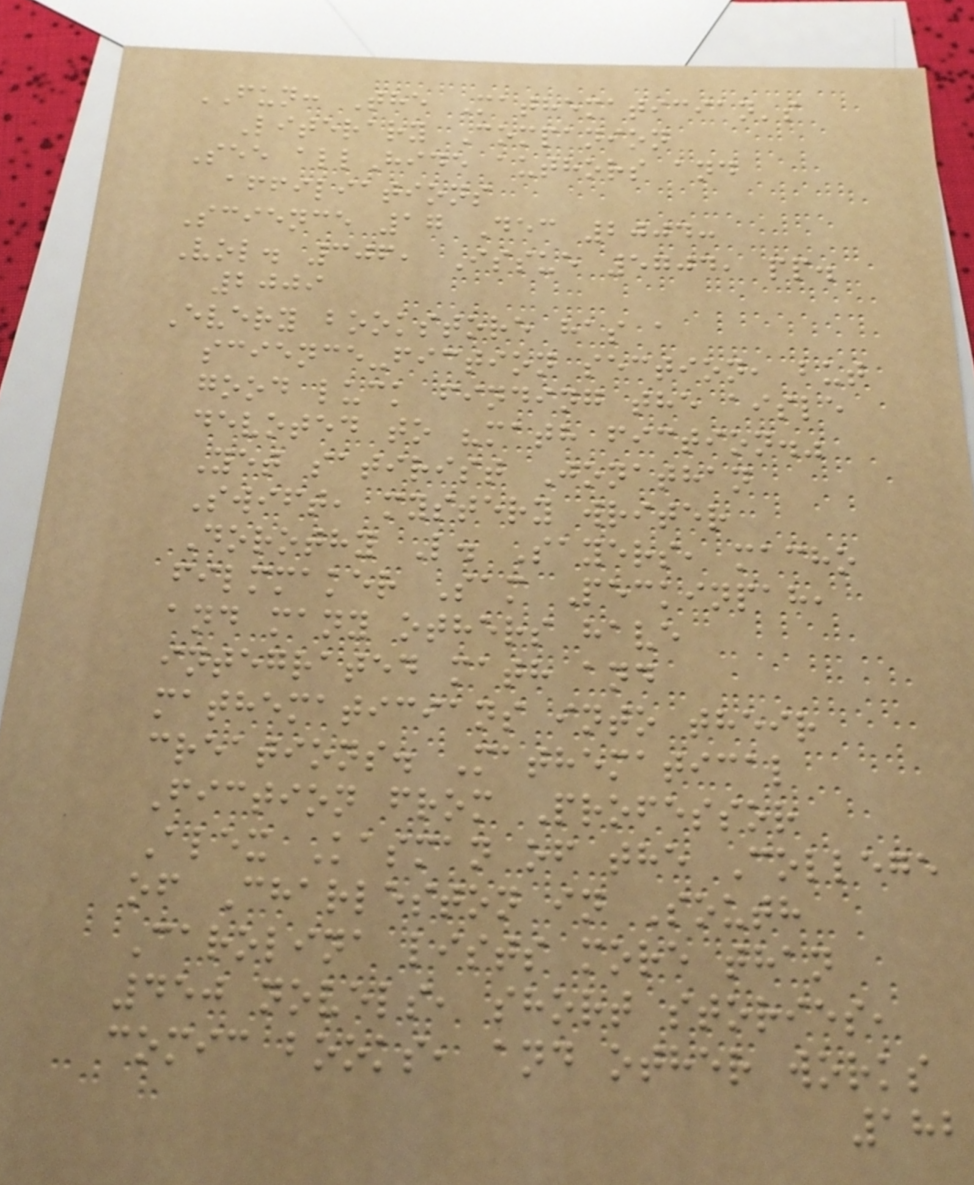FUN: The Mathematician's
Literary Companion
See allHide authors and
affiliations
Science 17 Dec 2004:
Vol. 306, Issue 5704, pp.
2009
Every bookstore has a
science-fiction section, but
good luck finding the aisle
devoted to "math fiction."
Yet satirist Jonathan
Swift, mystery writer
Dorothy L. Sayers, macho
filmmaker Sam Peckinpah,
and many others have
integrated math and
mathematicians into their
creations. Mathematical
Fiction from Professor
Alex Kasman of the College
of Charleston in South
Carolina lists more than
450 novels, short stories,
comic books, and other works
182
